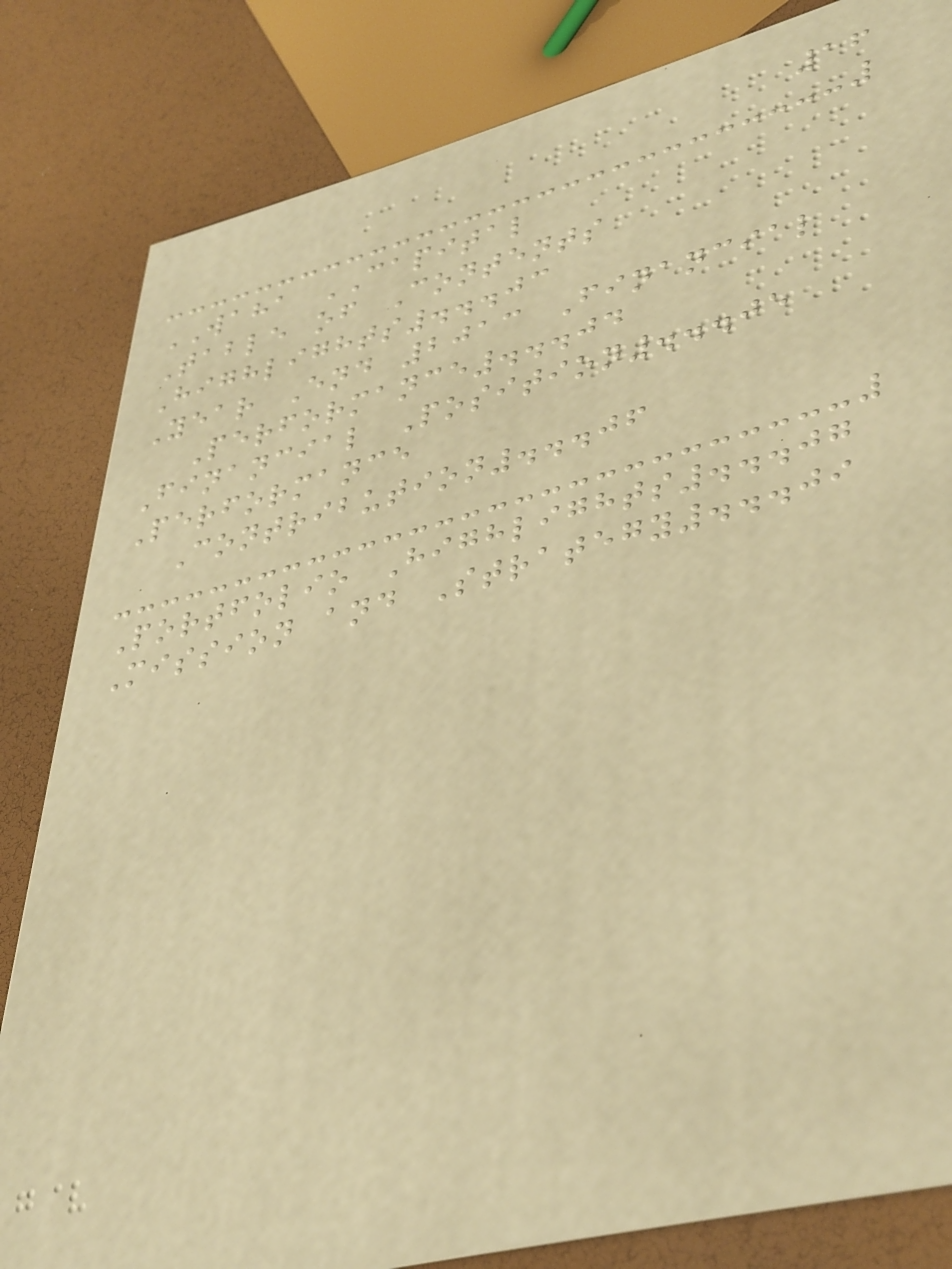16
WAHA CAPITAL
Table of Contents
Highlights...03
Year End 2013 Financial
Performance...04
Financial Position...05
Performance
Contribution...06
Portfolio Highlights...07
Mission and Strategy...09
